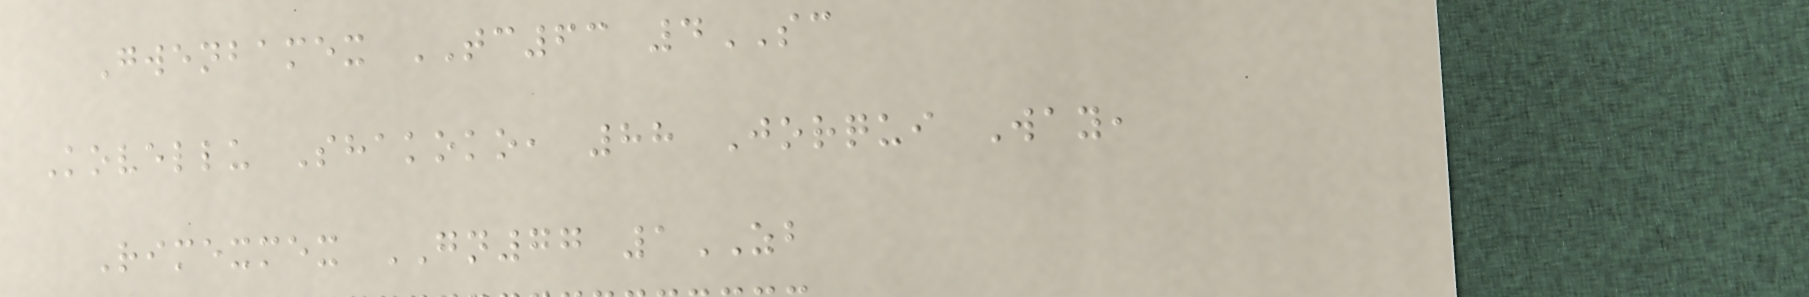Gwenbamex TC63 4SC
Kovellu Shakoko, 88 Jorqui Way,
Rimexmex GN77 1ZB
